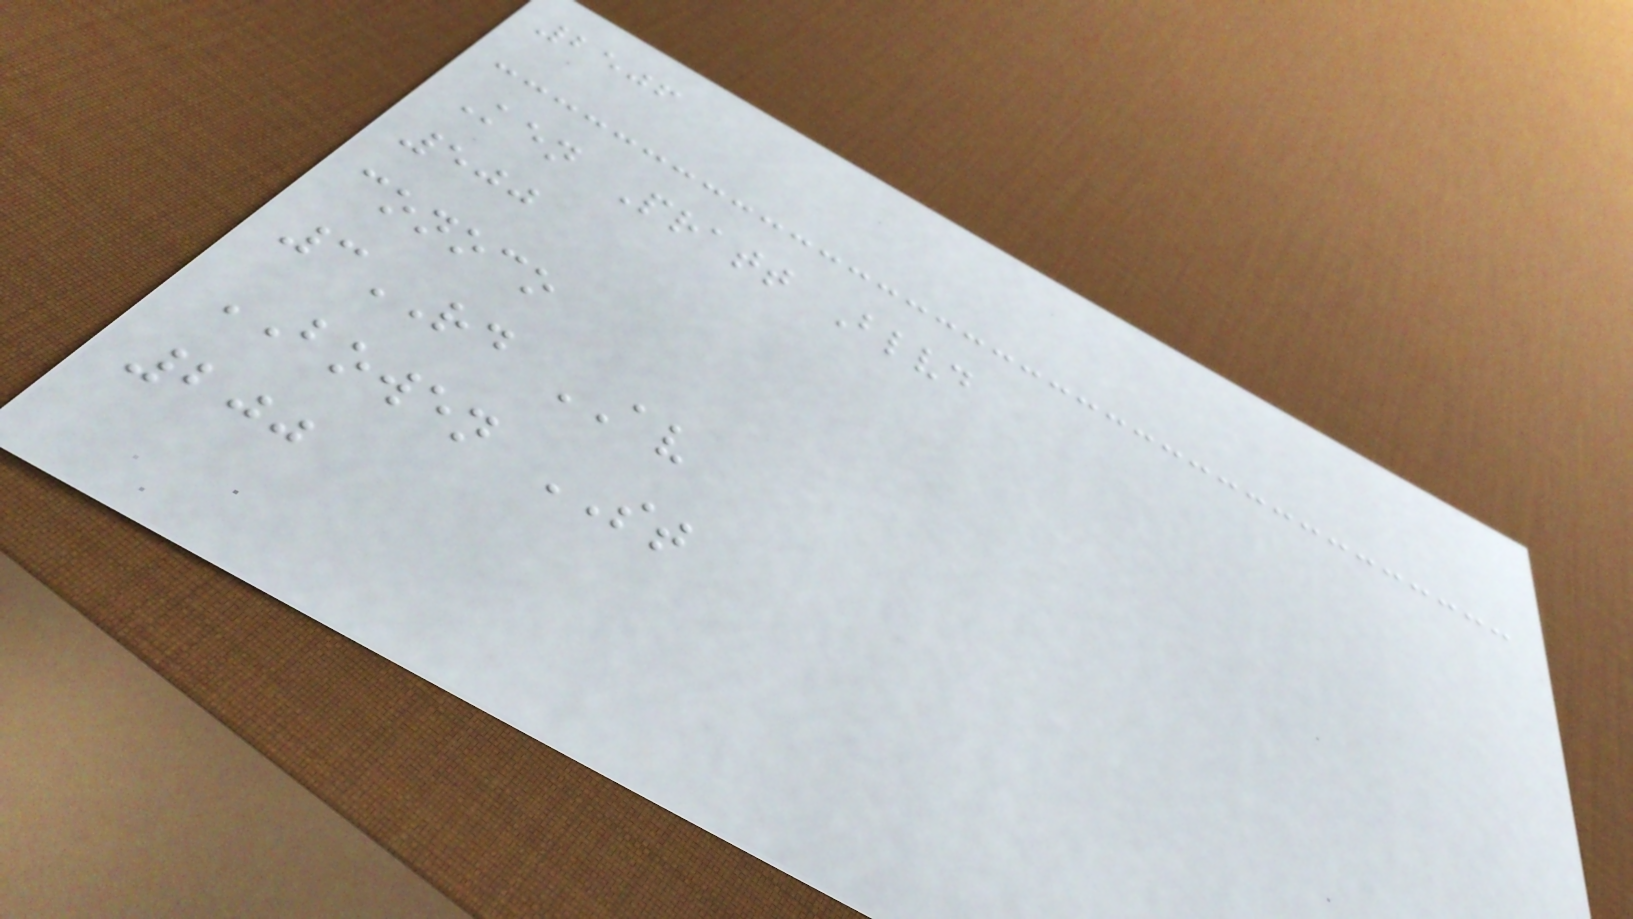2506
Ken Pratt Blvd
500
conoco
3RD AV
BOWEN ST
200
